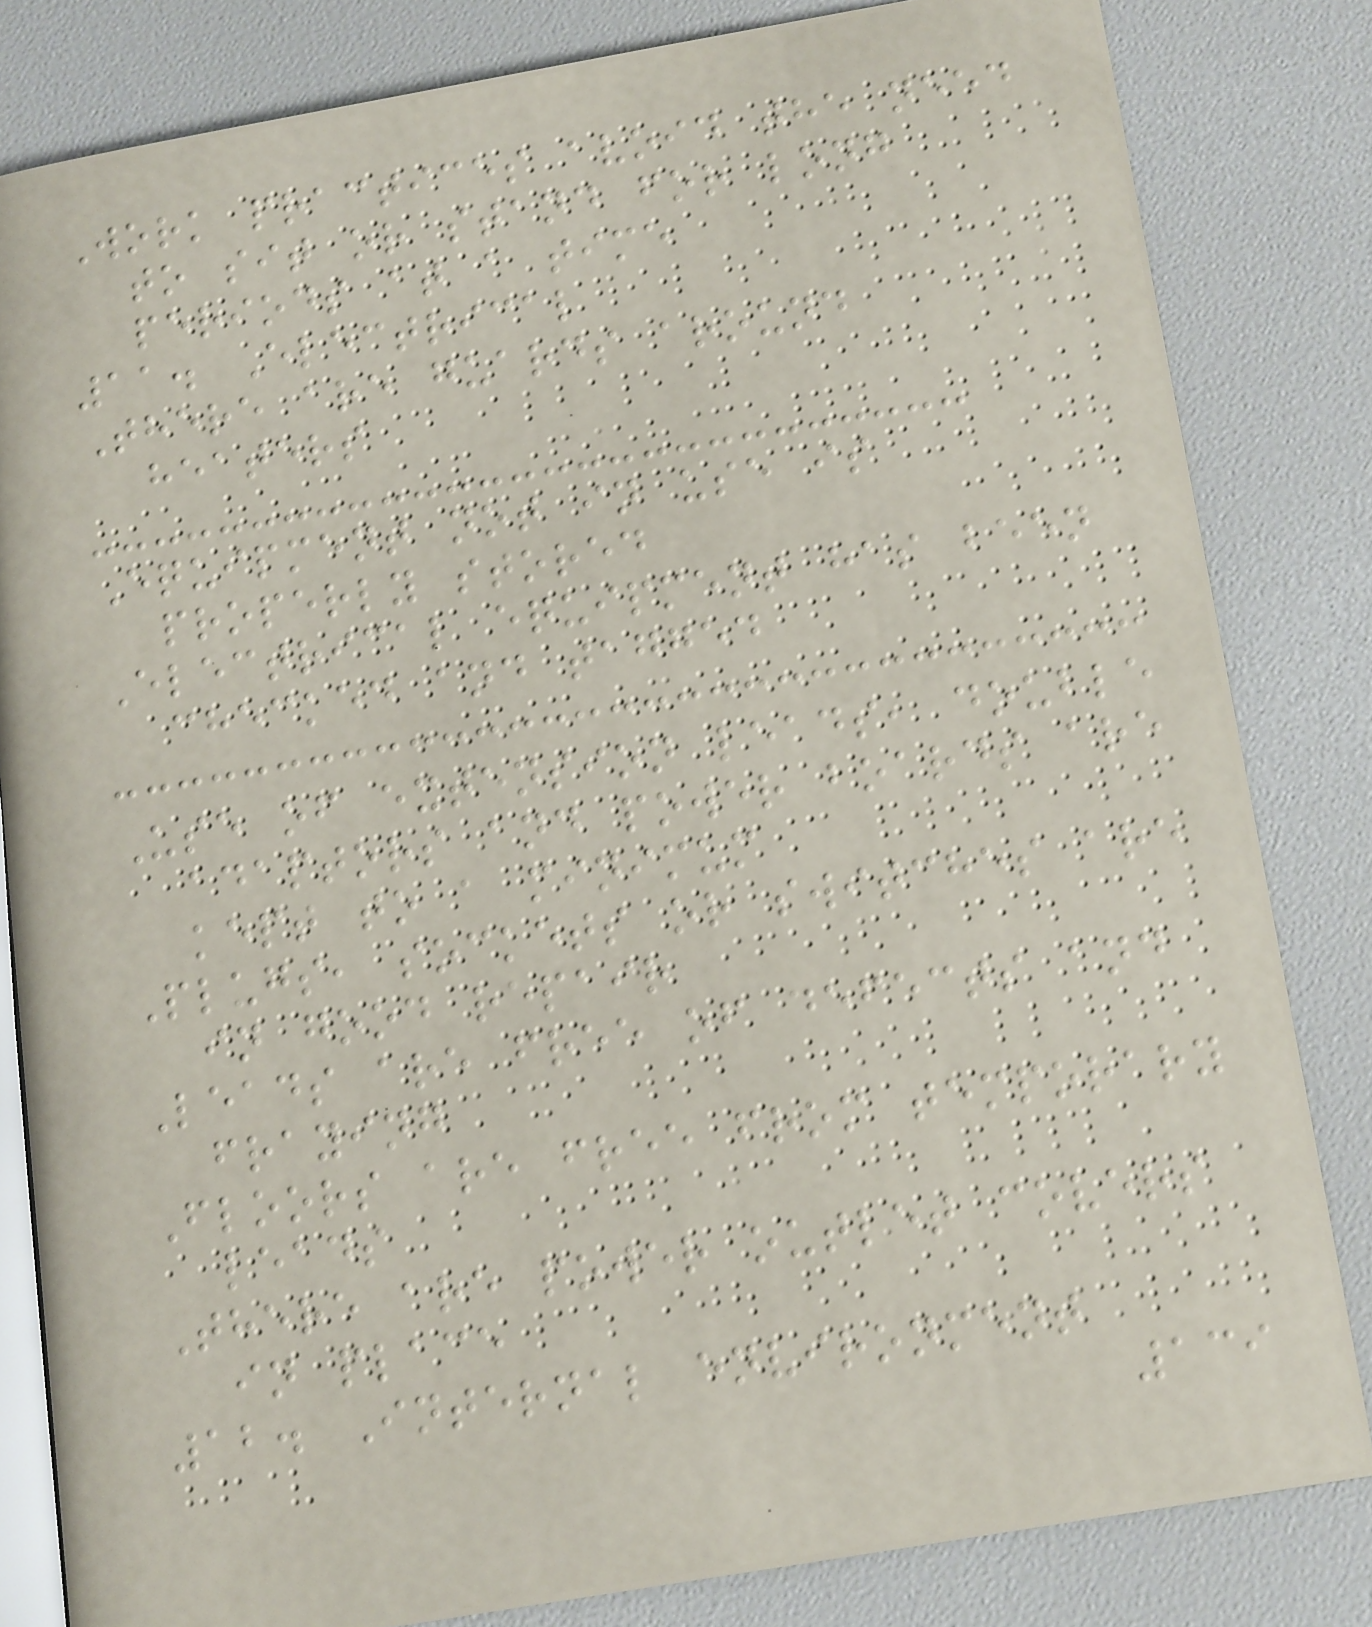Work practices avoid the need
to sit or stand for long
periods at a time
11. Electrical
There are guards around
heaters
Equipment not in use is
properly stored
Electrical equipment has been
checked and tagged
Use of extension leads, double
adaptors and power boards are
kept to a minimum
Plugs, sockets or switches are
in good repair
Leads are free of defects and
fraying
Floors are free from temporary
leads
There are power outlet covers
in place
12. Internal environment
139
